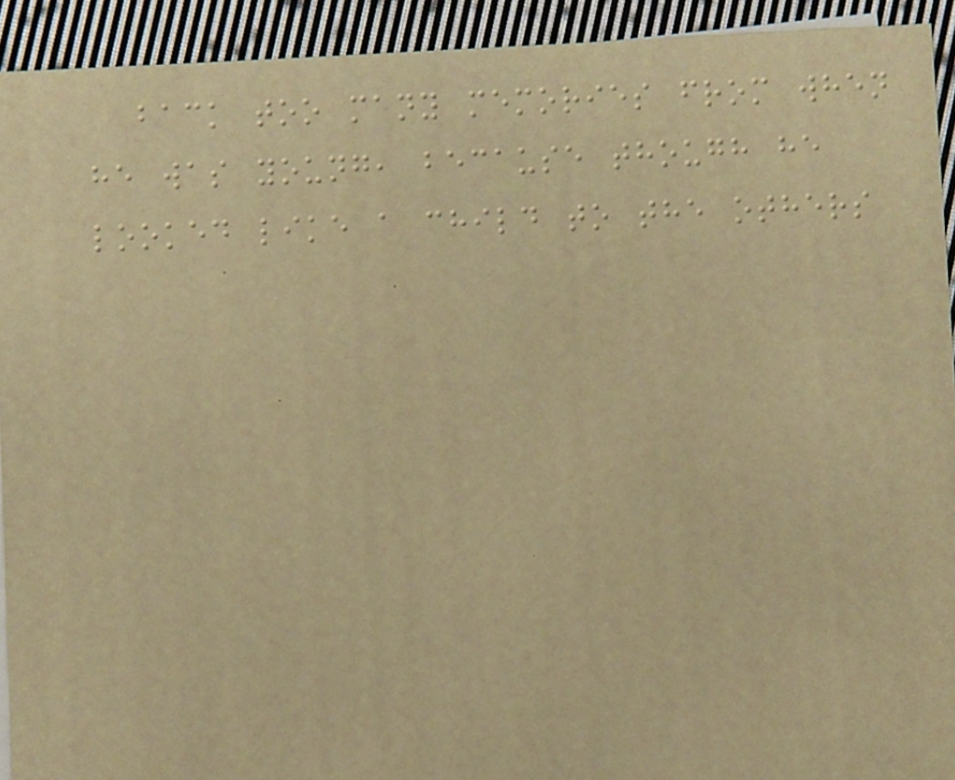back too many memories from when
he was young, because though he
looked like a child to the others
